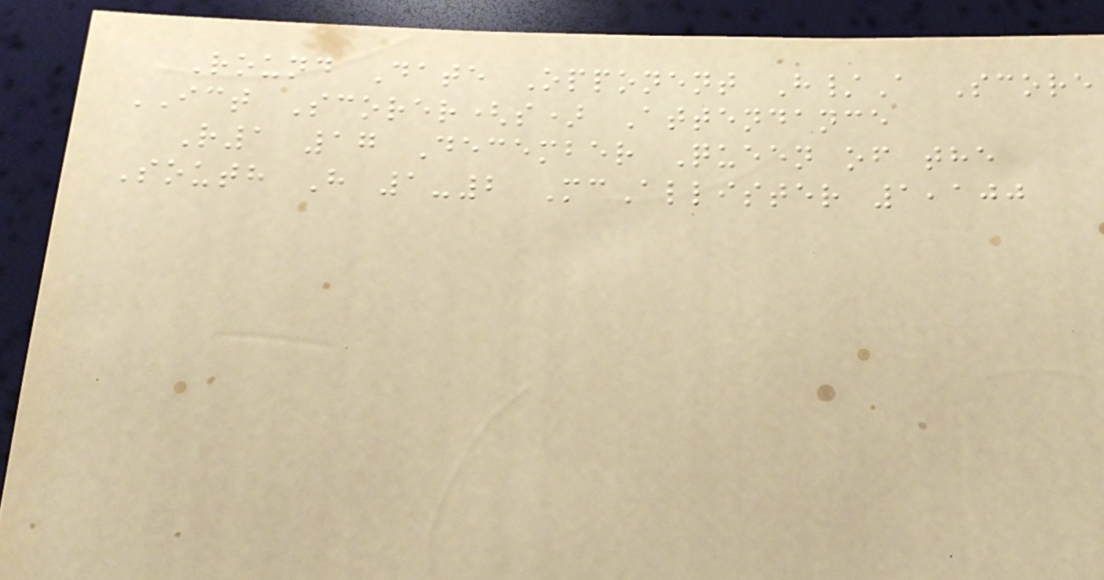Round Date Opponent H/A Score
ICT Scorer(s) Attendance
R1 17 December Queen of the
South H 1-2 McAllister 1,100
